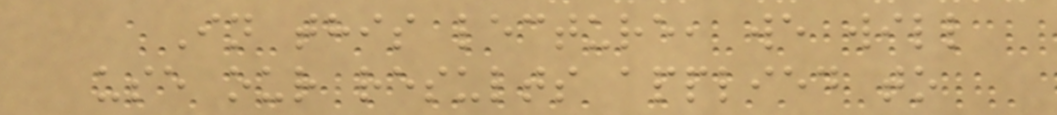In this lecture, we will
use our results applied to
